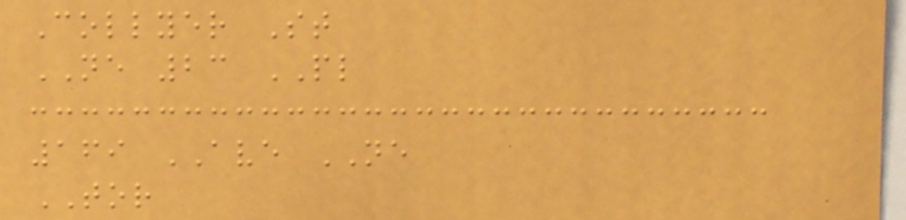Collyer St
NE 23 PL
169 AVE NE
TOR
